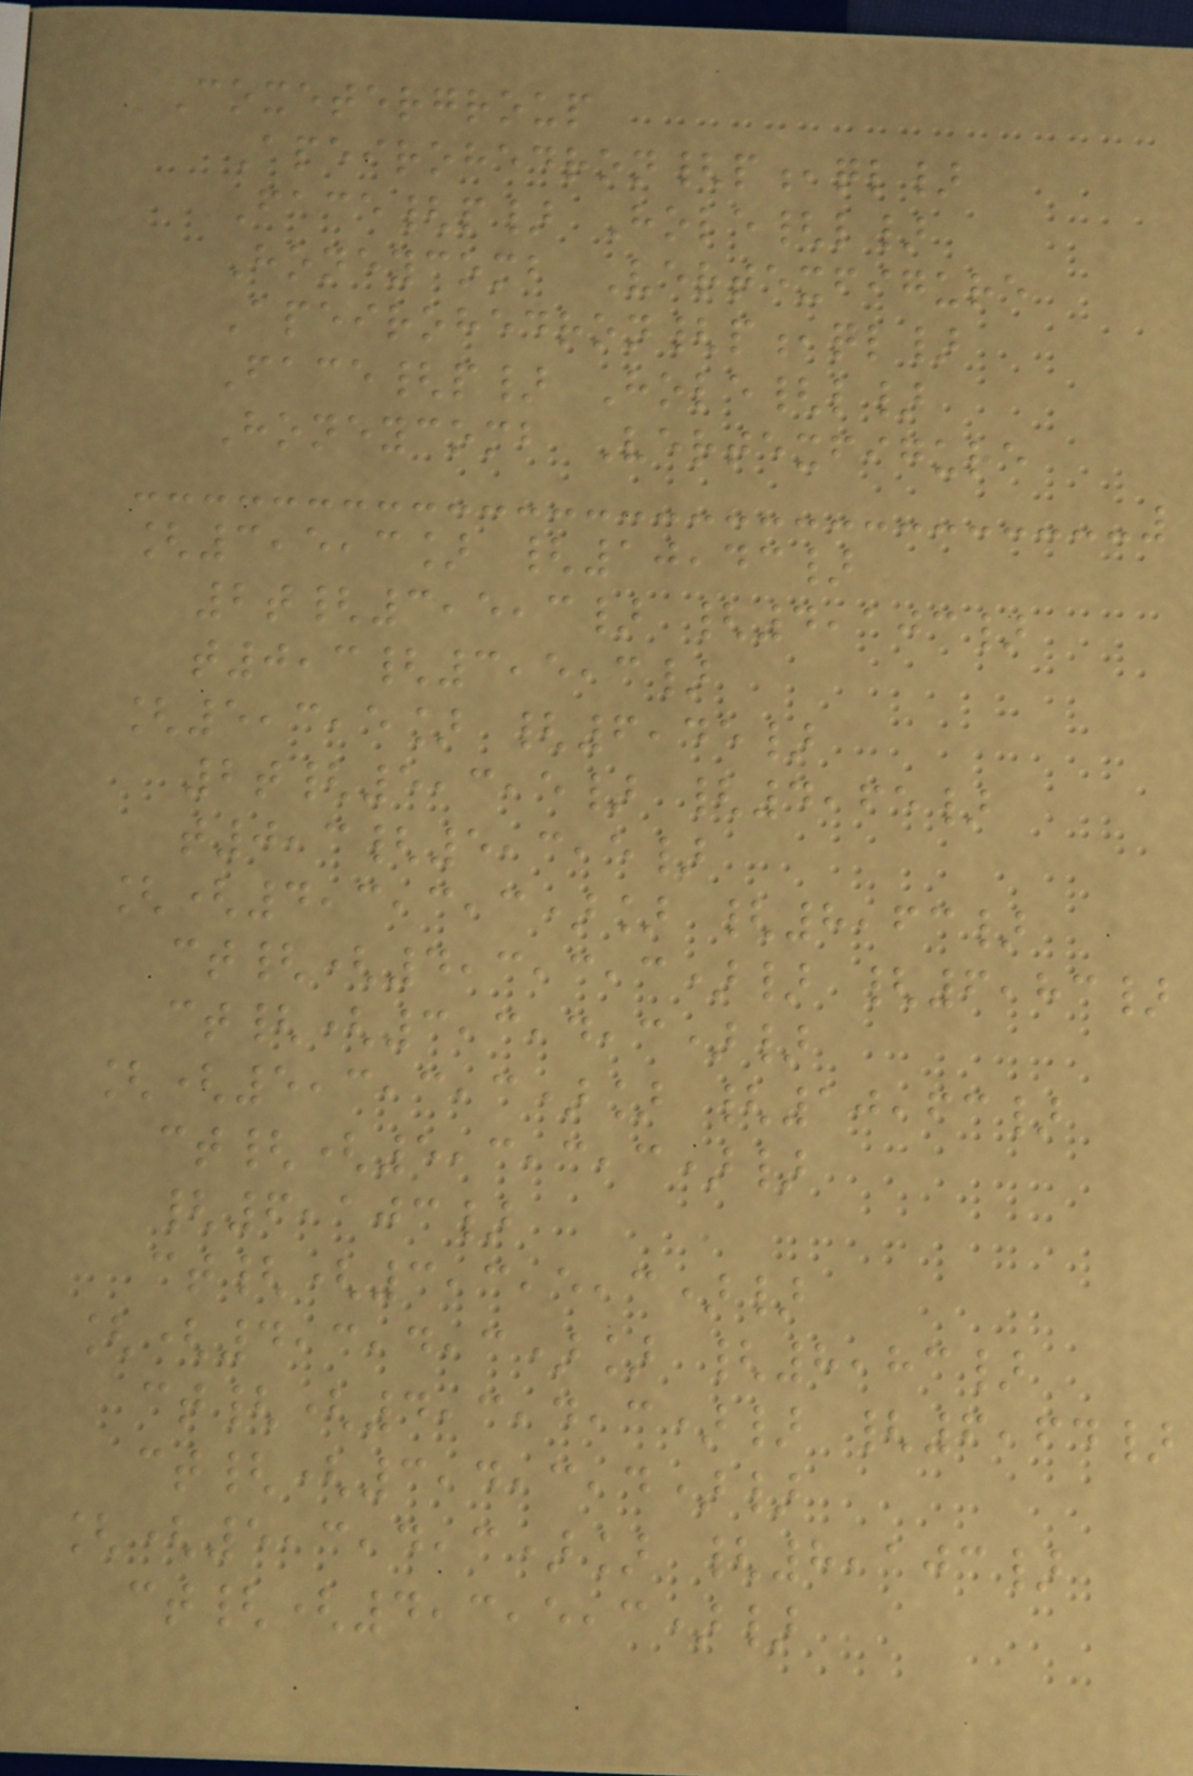Coxetergroup
Apeirohedron{p,ql}
Face{p} Hole{l}
Honeycomb Vertexfigure
Apeirohedron{p,ql}
Face{p} Hole{l}
Honeycomb Vertexfigure
[3,5,3] {10,43}
2t{3,5,3} {4,103}
t0,3{3,5,3}
[5,3,5] {6,45}
2t{5,3,5} {4,65}
t0,3{5,3,5}
[(4,3,3,3)] {8,63}
ct{(4,3,3,3)} {6,83}
ct{(3,3,4,3)}
[(5,3,3,3)] {10,63}
ct{(5,3,3,3)}
{6,103}
ct{(3,3,5,3)}
[(4,3,4,3)] {8,83}
ct{(4,3,4,3)} {6,64}
ct{(3,4,3,4)}
[(5,3,4,3)] {8,103}
ct{(4,3,5,3)}
